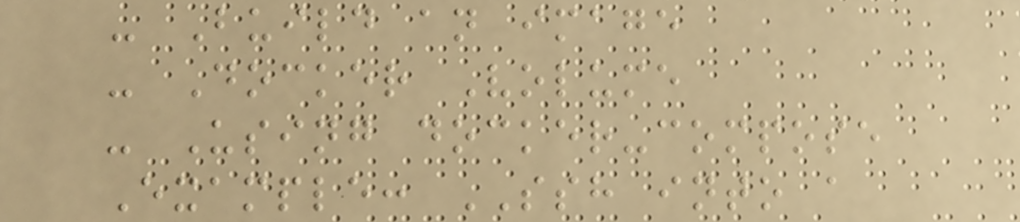- Build an image
- Docker Volume
- Using docker-compose
Example: SSH into a
